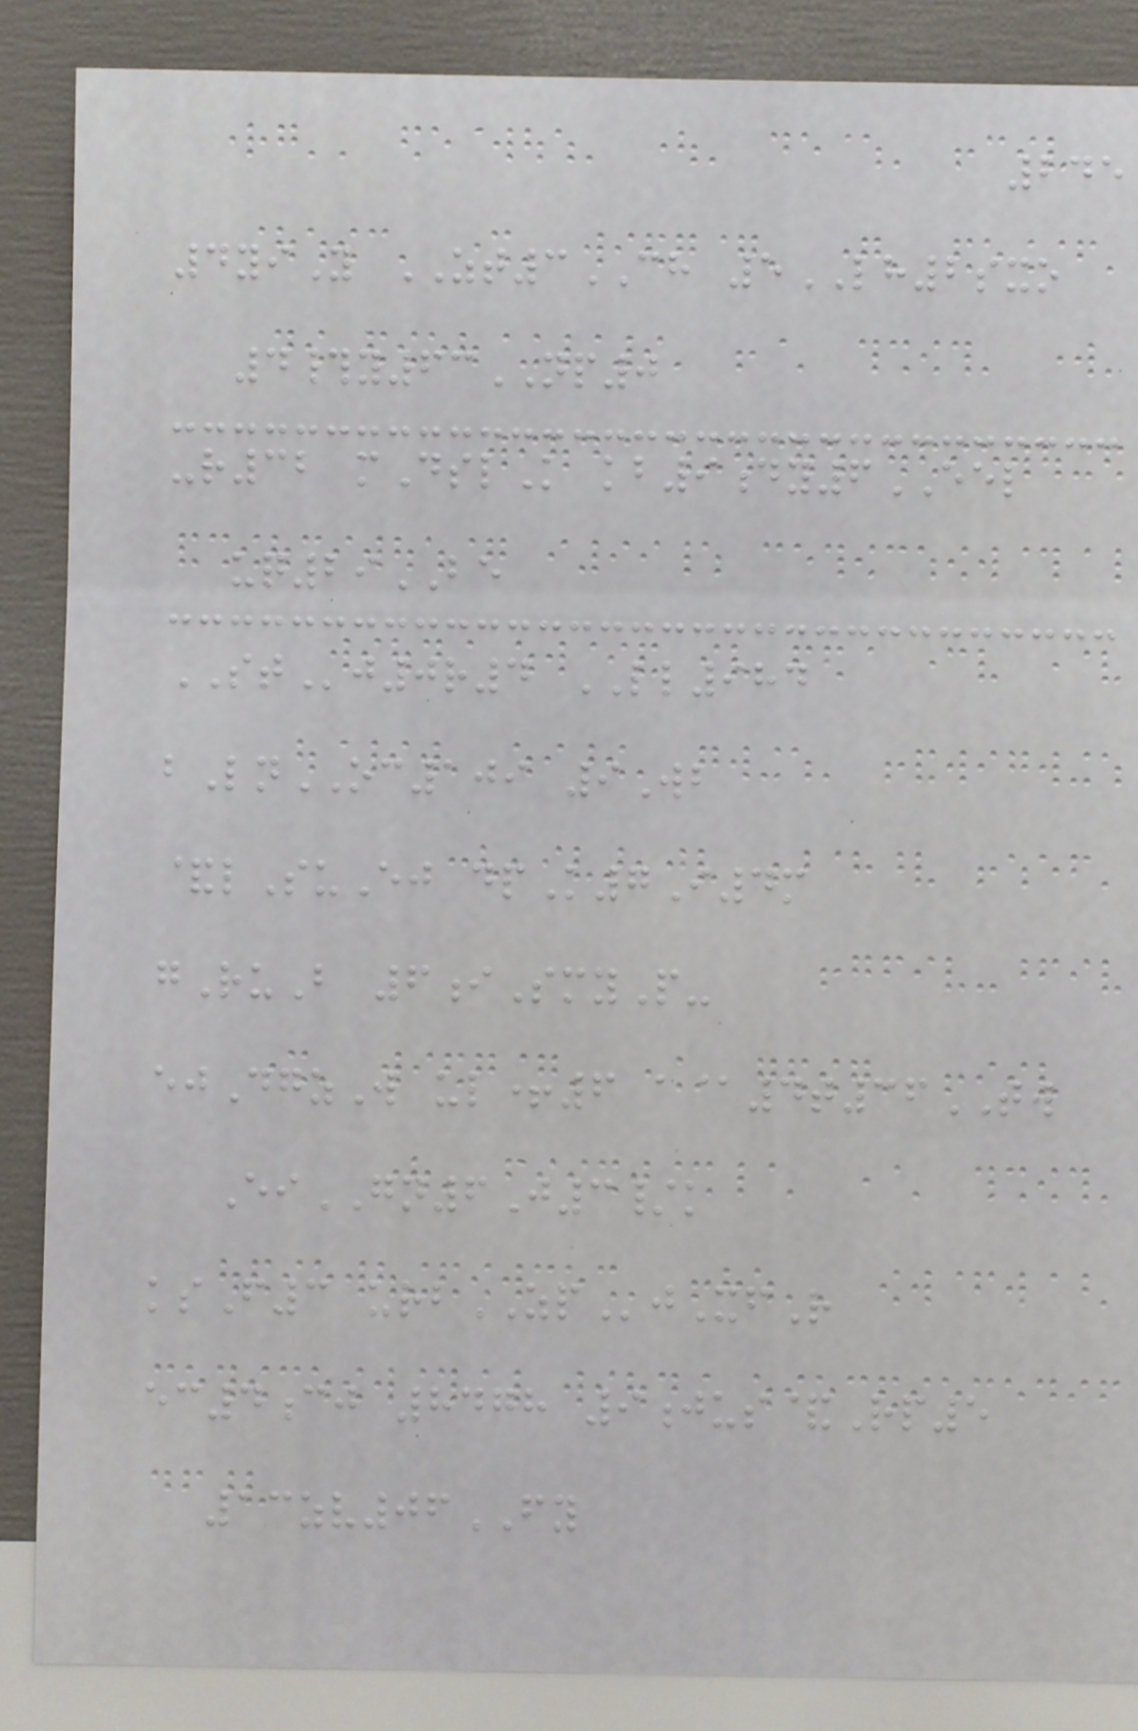245
4yiY ZT3CH 5LH2sxo
4#y63NP0
-r32 mDslK kb9dy6EEL
uq29BE
STj0r4 LL984
bLnOC109 9Wb
&lSuEj dpK7I4m
gRuB 6iSmyP-
ejDgzW ul+6 a@4t36TW
EiGN6J3/k
ksF3 urbZPjXfR
ec4cj 8478 9jus&Rp5
13zv06FY
